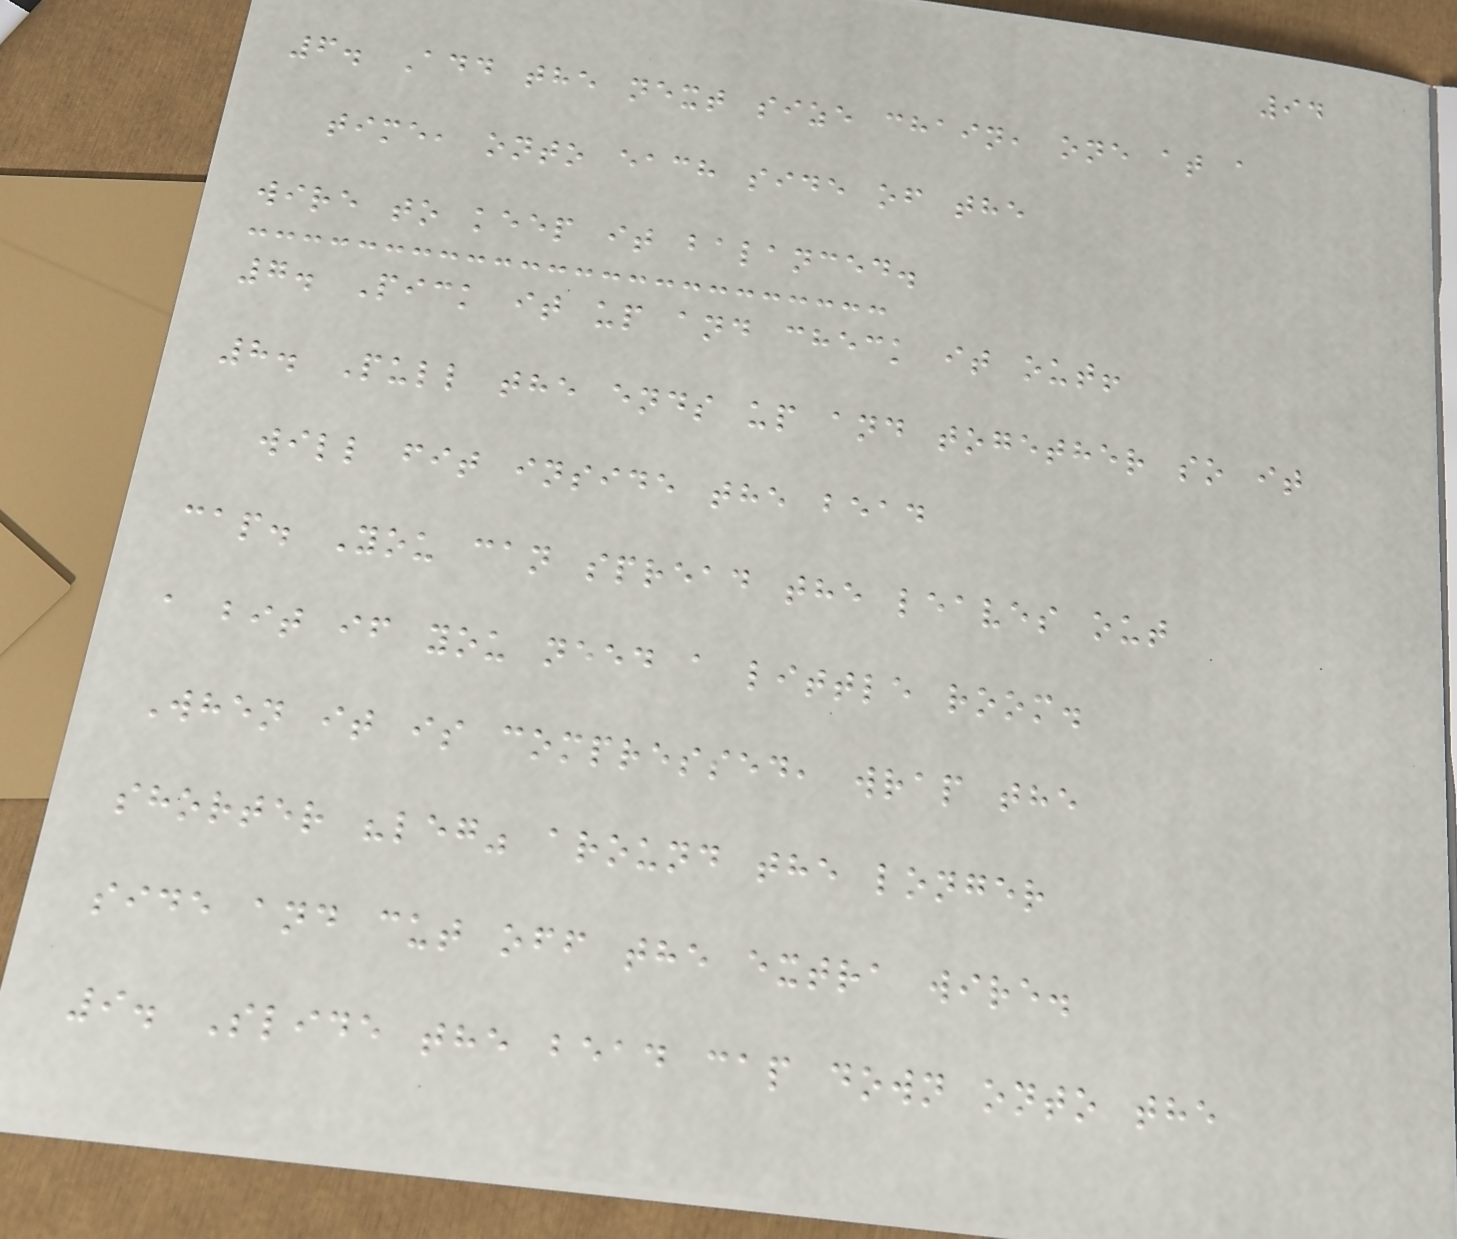94
6. Add the next size chain, one at a
time, onto each side of the
wire to keep it balanced.
7. Pick it up and check it out!
8. Pull the ends up and together so it
will fit inside the bead
cap. You can spread the leaves out
a bit if you need a little room.
When it is compressed, wrap the
shorter "leg" around the longer
side and cut off the extra wire.
9. Slide the bead cap down onto the
